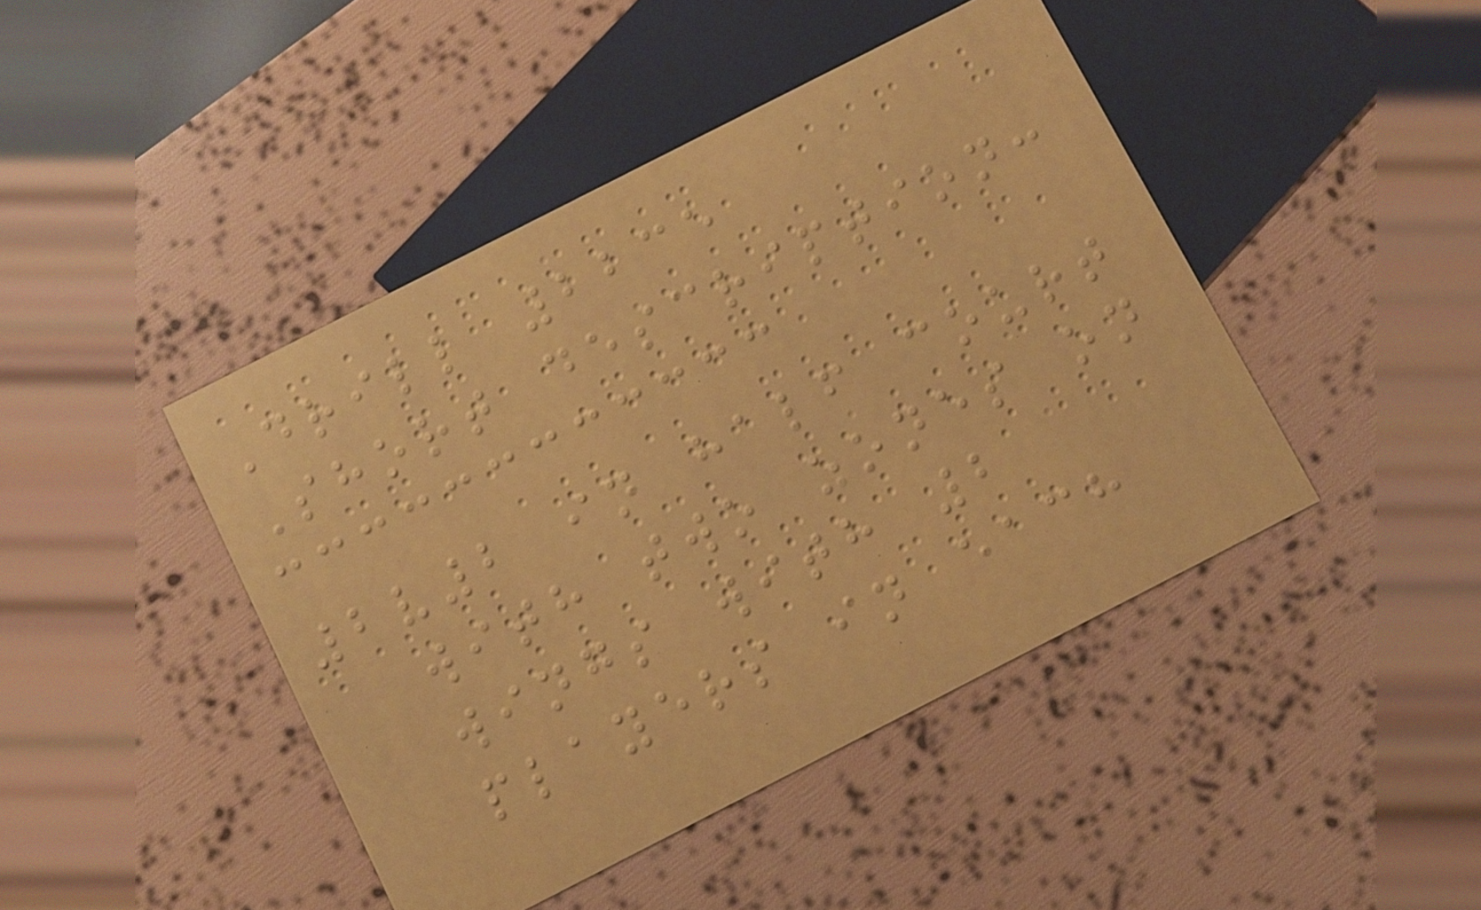Drill 2235
Short description:
2v2 in half court
with two zones on
wings with 2
players in each
